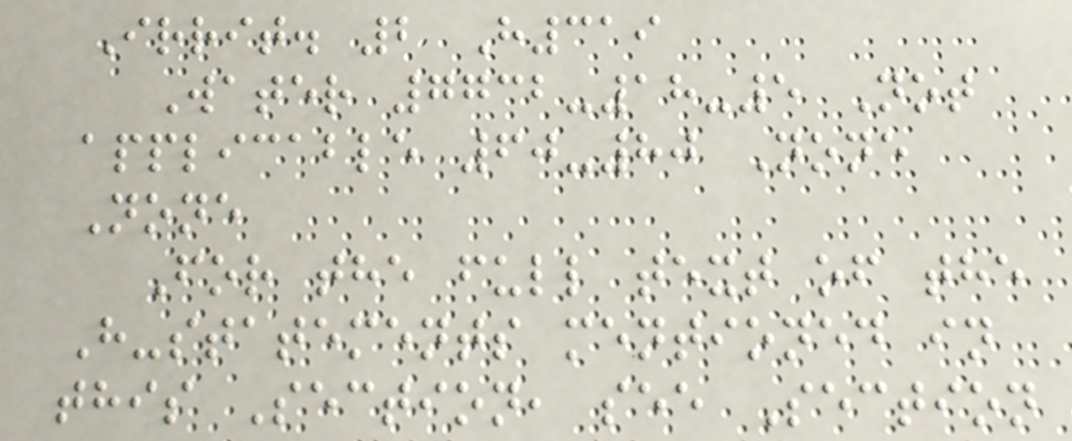Irrit. 2 H319
Water 7732-18-5 Not
applicable 60-80 None
None
For the full text of the
H-statements mentioned in
this Section, see Section
